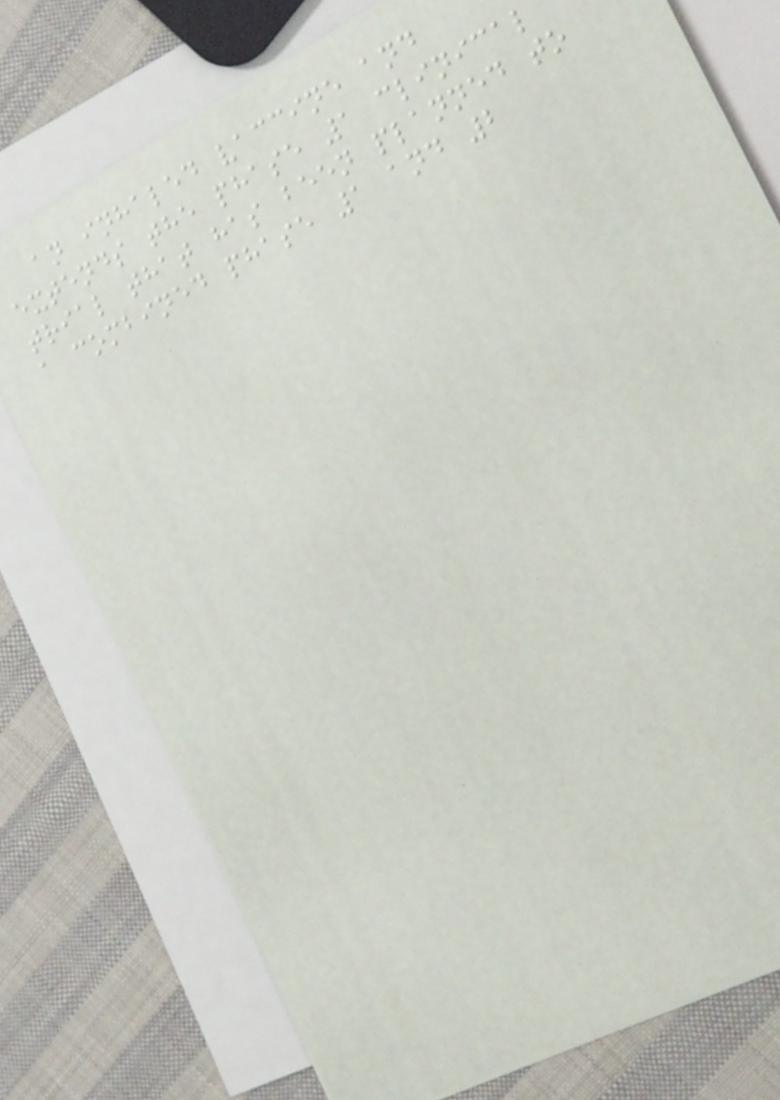an inhaled vaccine and
extends the phase 1 clinical
trial that has been planned to
a combined phase 1 and 2
